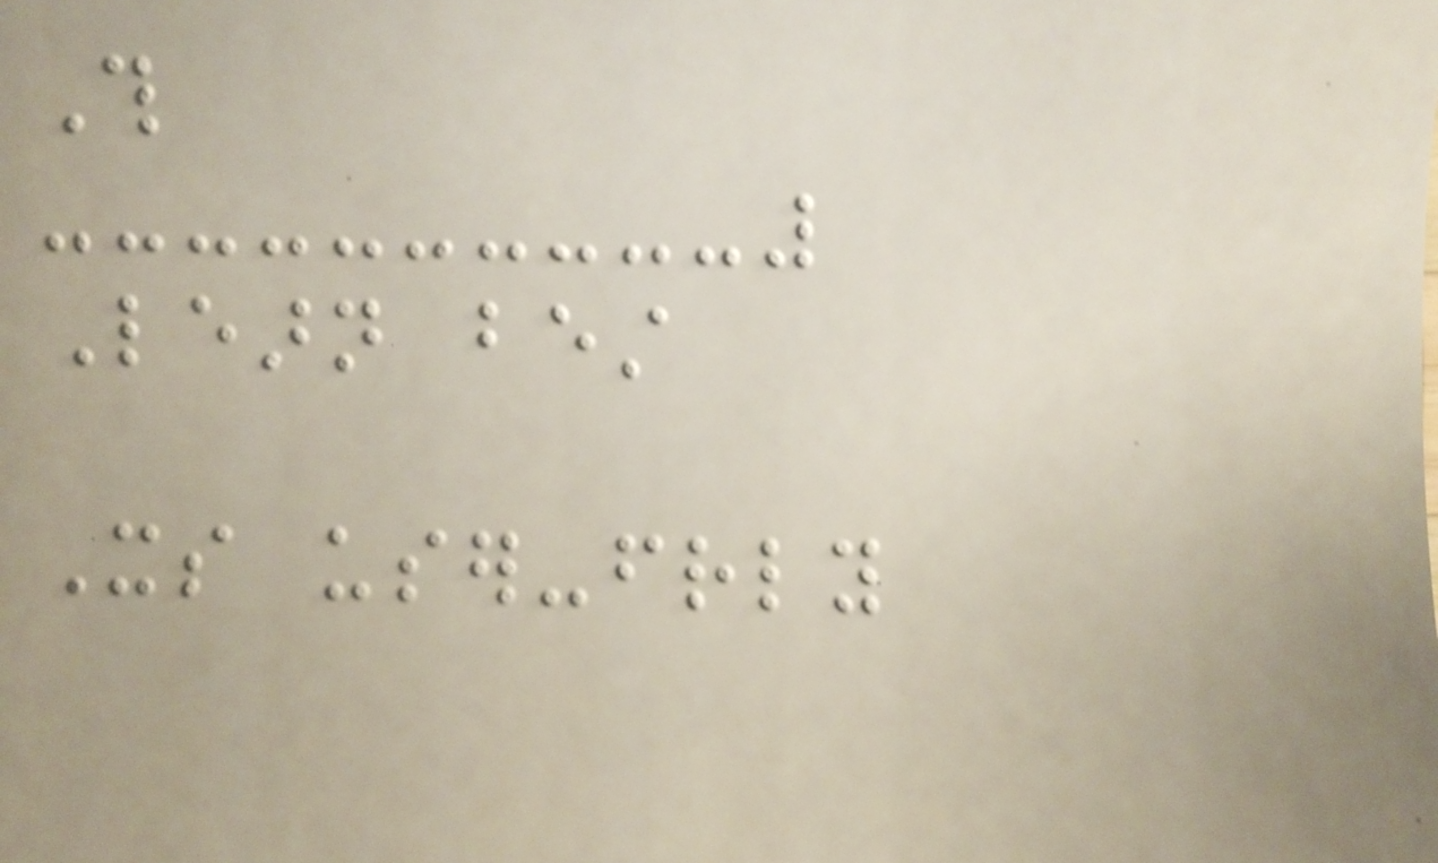This
Learn best
Its user-friendly
